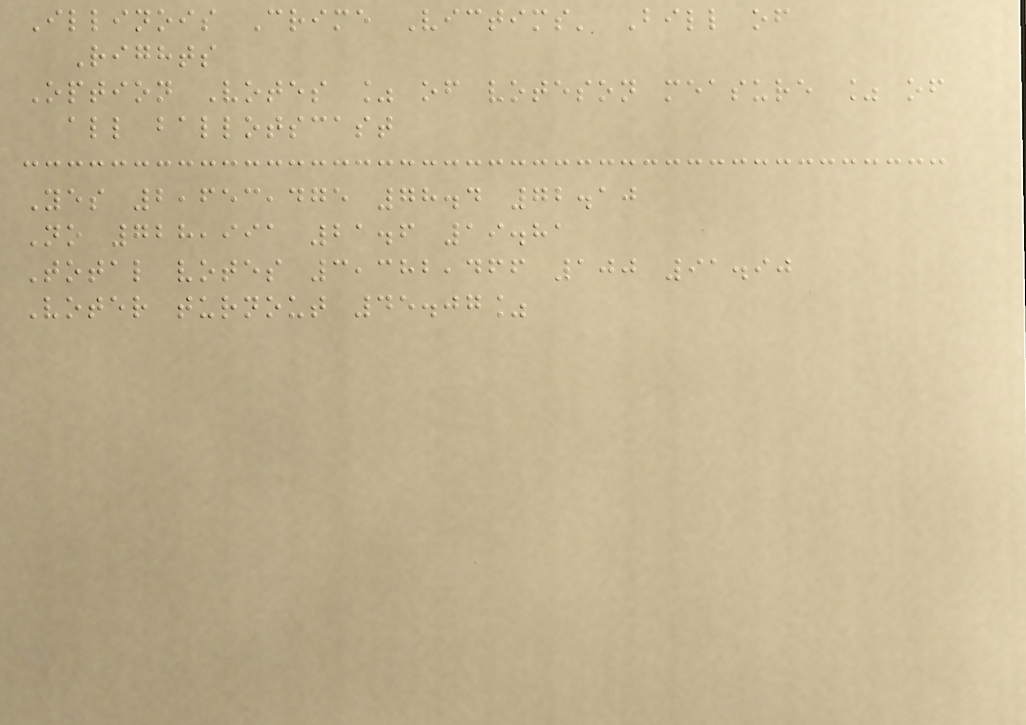Illinois Crime Victims' Bill of
Rights
Option Votes % of voteson measure % of
all ballotscast
Yes 2,653,475 78.4 72.10
No 728,991 21.6 19.81
Total votes 3,382,466 100 91.90
Voter turnout 45.07%
